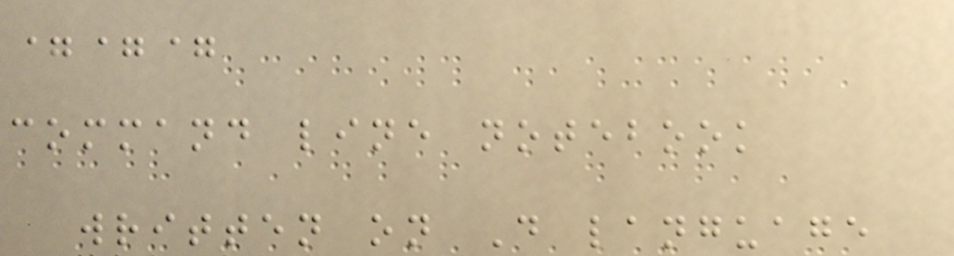===
command line notebook
written on D language
